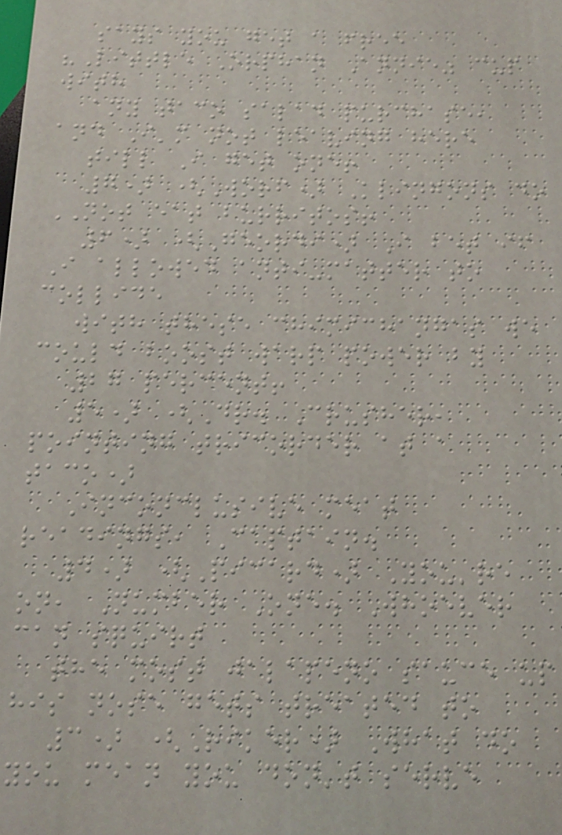says you get a free
"Little Orphan Annie" cup
with
any taco salad purchase,
and I'm not leaving here
till I get one!
7) (Worf) Klingons do
NOT eat burritos!
6) (Geordi) I bet if
I allowed anti-matter to
collide
with these chimichangas we
could boost warp power by
27 percent!
5) (Dr. Crusher,
pointing tricorder at a
taco)
Inconclusive meat
readings, Captain.
4) (Picard) You're
on, Number One. Whoever
can squirt
the most jalapeno sauce up
his nose gets treated to
3) (Riker) What do
you mean you don't serve
